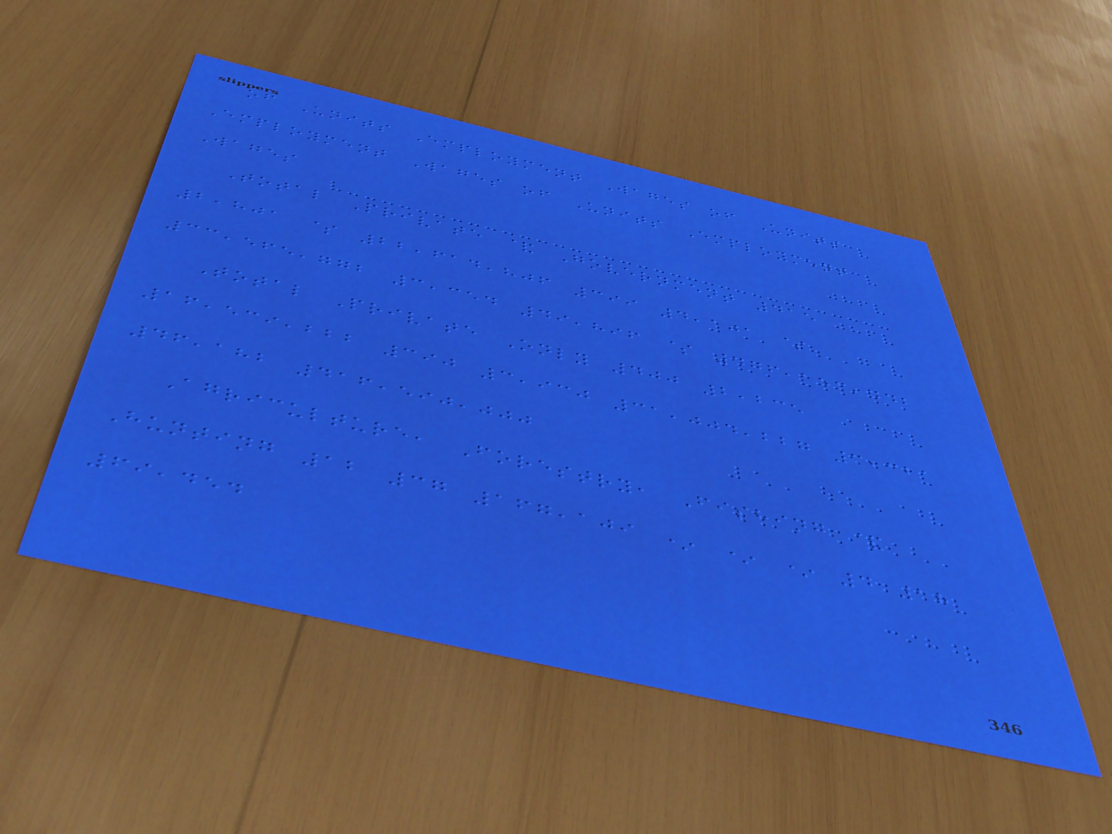of Units Employment Wages of Units
Employment Wages of Units Employment
Wages
Total Private & Government 415
2,801 $ 22,614,806 399 4,101 $
33,565,772 3,354 49,896 $ 476,153,442
Total Private Only 400 2,235
16,539,222 390 3,930 31,004,227 3,321
46,182 416,590,000
Agriculture, Forestry, Fishing &
Hunting 12 37 167,109 * * * 4 18
69,454
